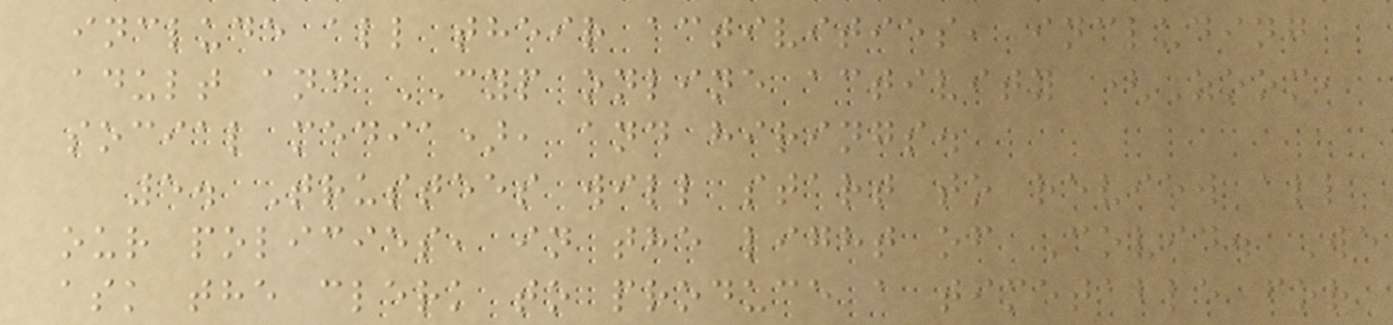include all their activities, including
adult and CYP online activity (Zoom,
social media), and hirings.
5. Trustees will start to review all
our policies, in the light of Covid. We
ask the clerk to produce a timetable for
